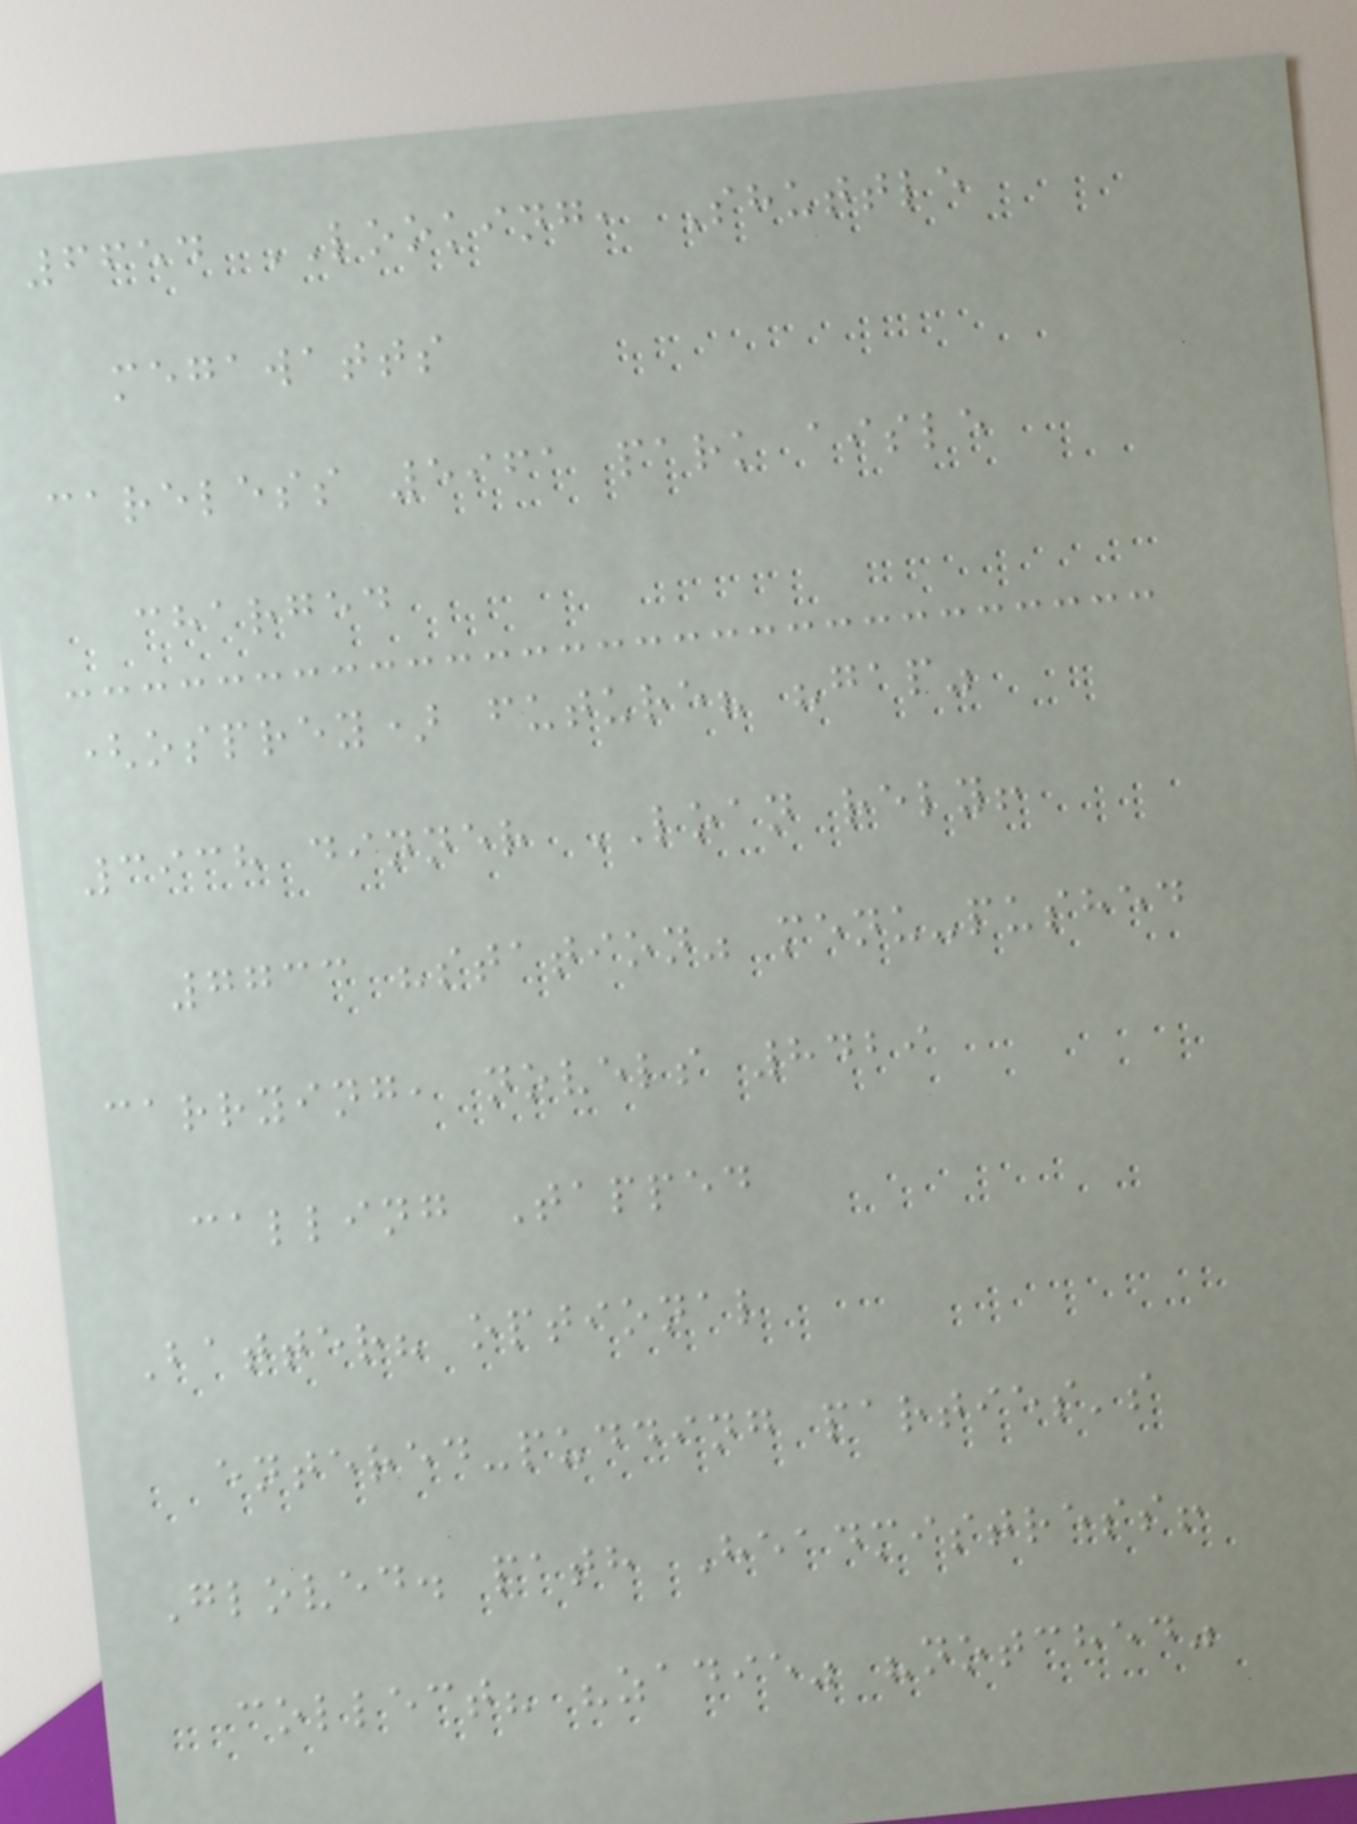6654 LOOKING, Shuttle
megawatts
careless 5961 park aisle
charged
(osprey) future? "gap"
3938 dinner LOAN rely!
7733 "station" menu-pushed
carrying, novels 8429
calling Tapped
Batter? optional
entered-pudding parties's
Gloved. path Headmistress!
collect? "zadie" "notched"
